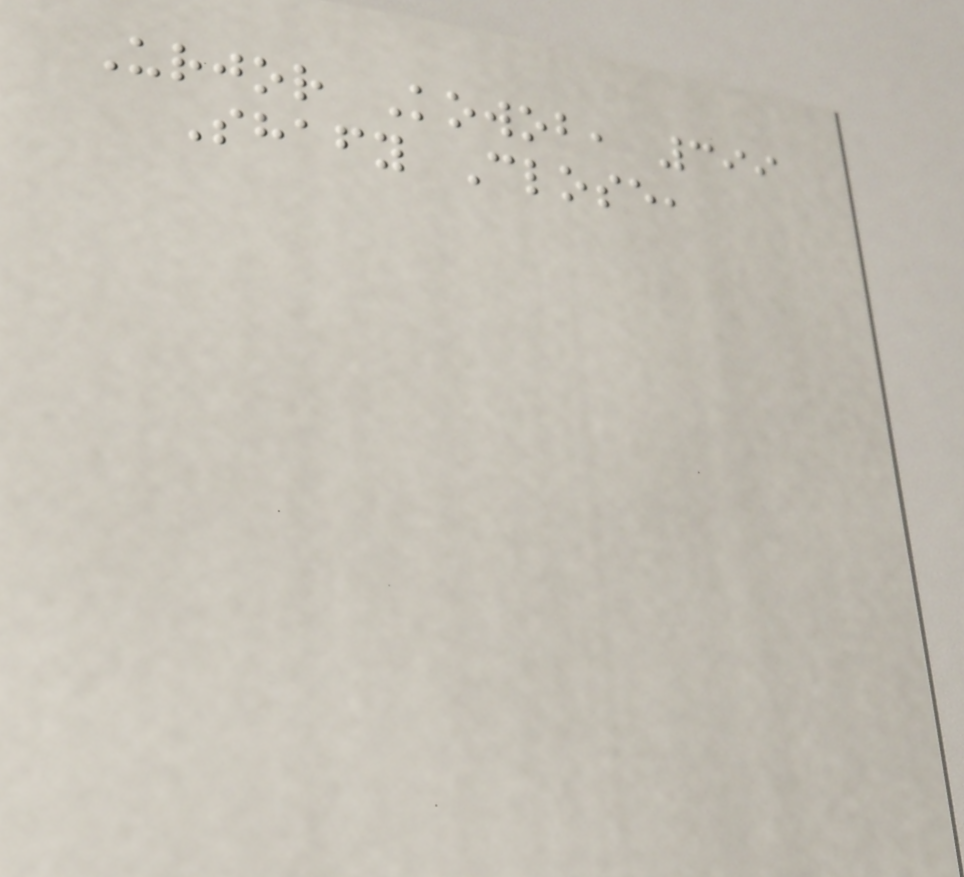Urjor Kowob, 399
Shafy Close,
